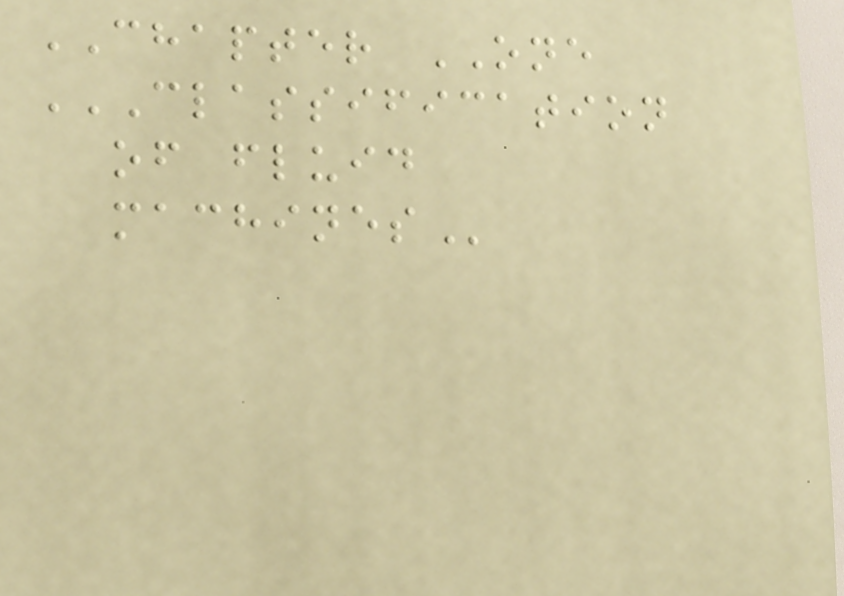CHAPTER ONE
CLASSIFICATION
OF FLUID
MACHINES
